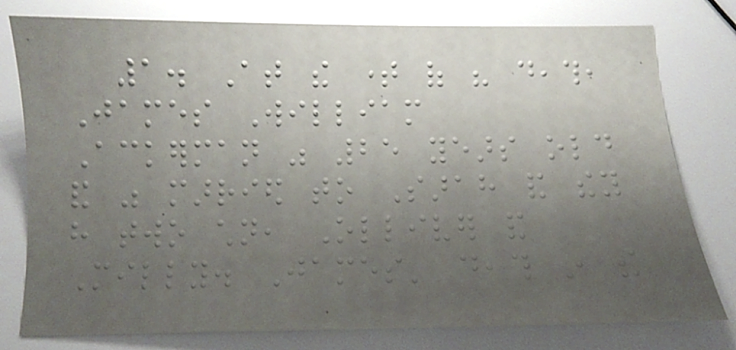1. At the time of his death,
James William
Ackerman was 25 years old
and was married to Sarah and they
have two children, Olliver and
Milly. James' death in the
